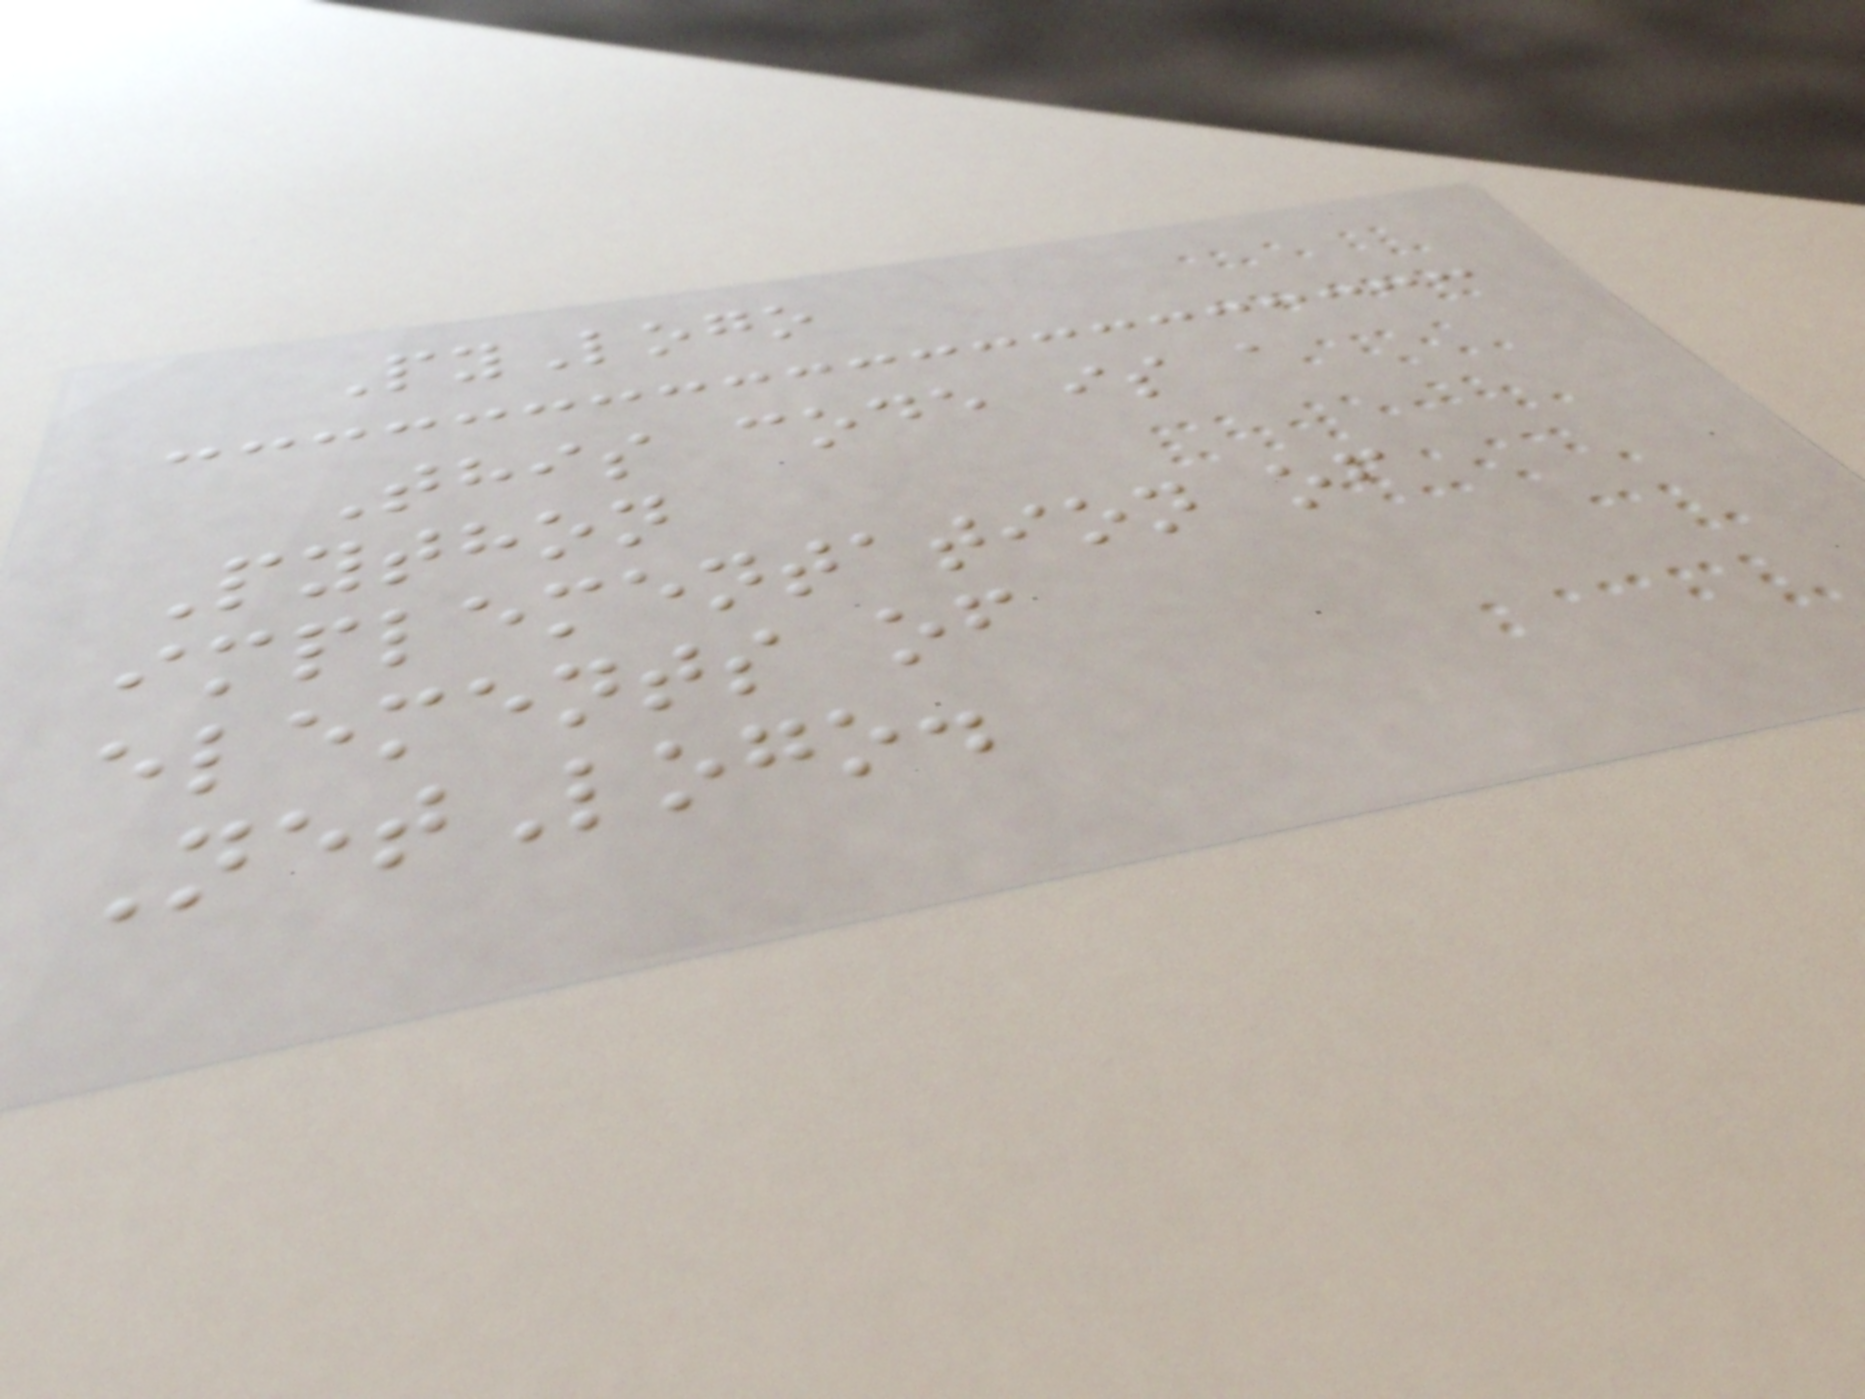PyLogo
This code is a
Python
implementation of
elements of
NetLogo.
